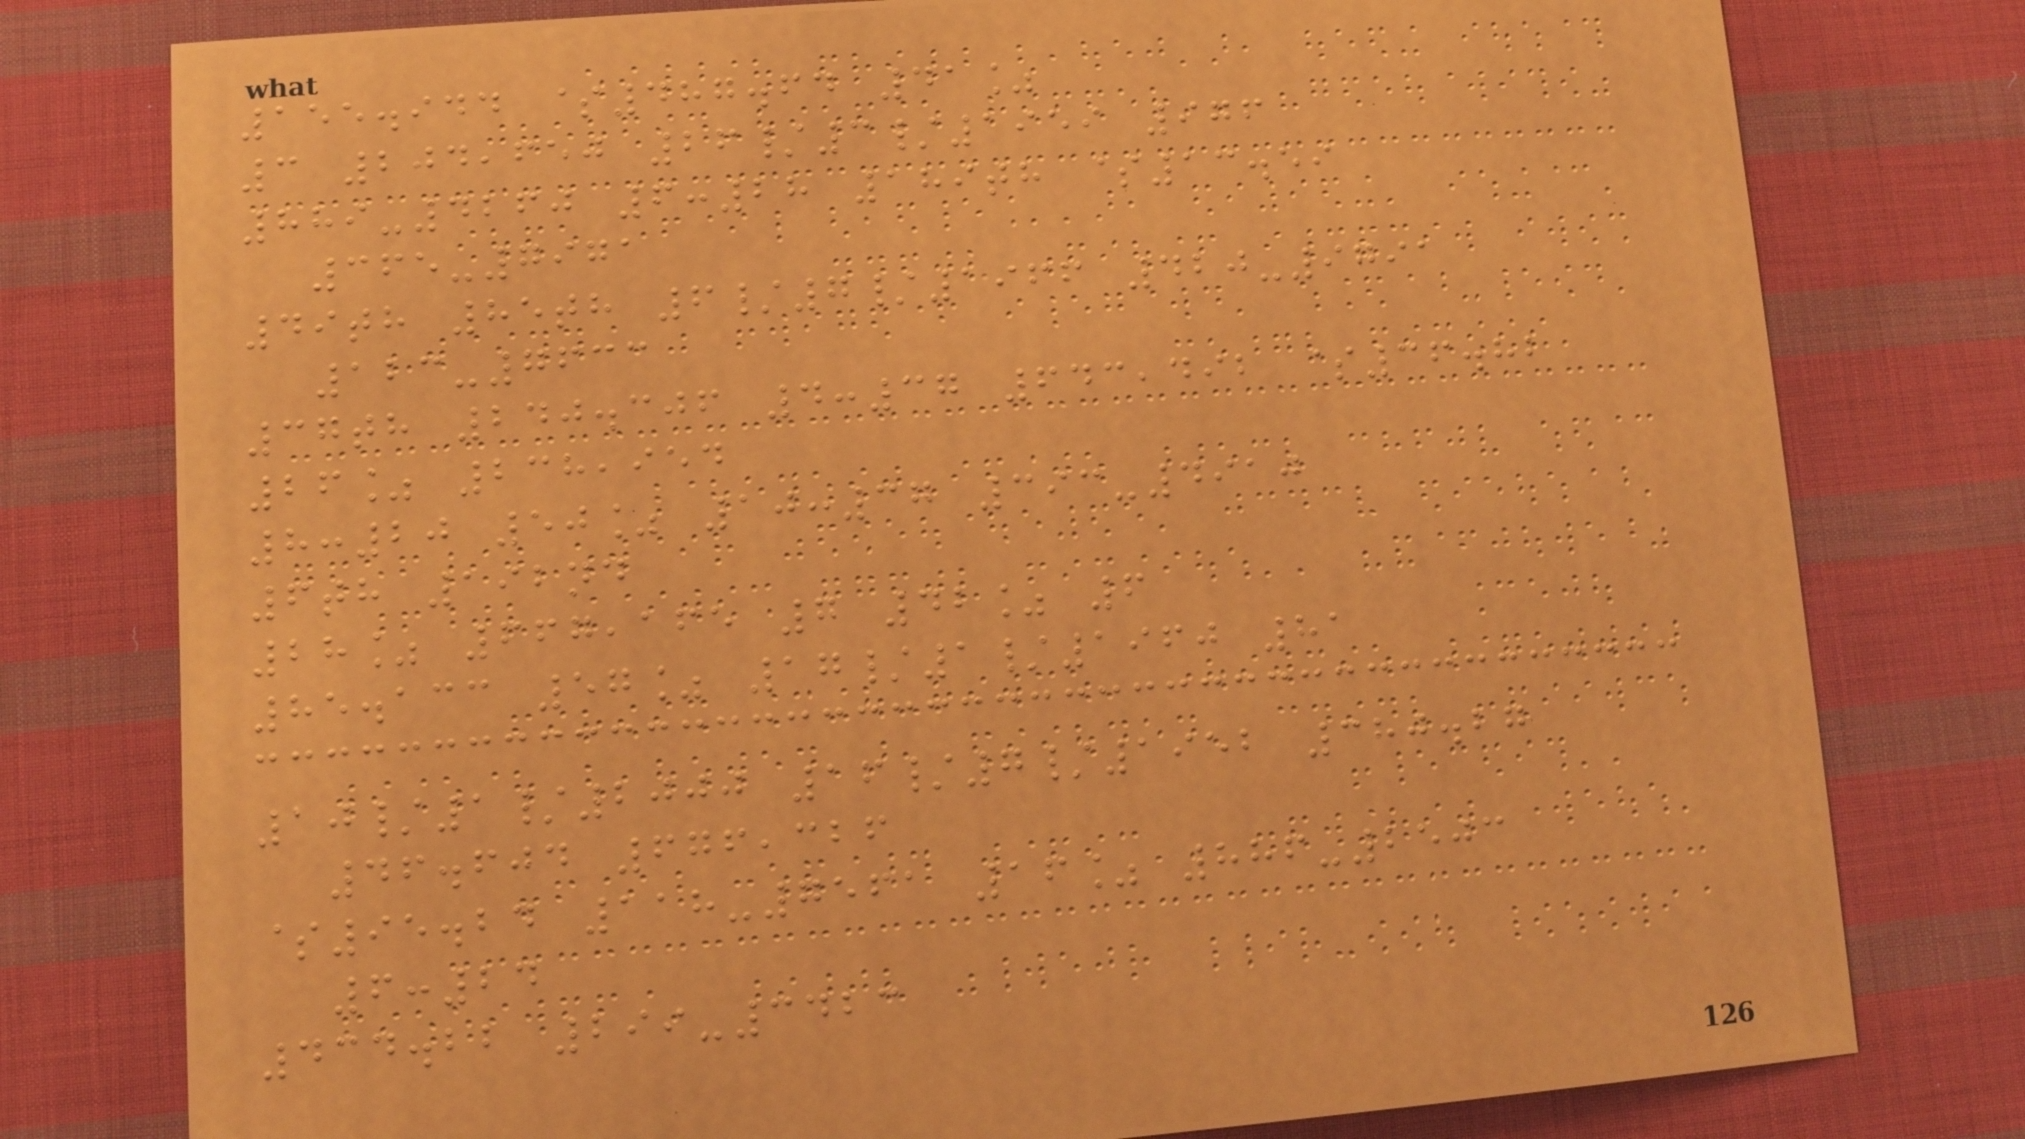155.944 $487.64 41%
3 204,650 26/3/1959 976
889-4260 6:28 189th $13.59
365-7971
49th 85th 6/7/1966 420-9791
123-7633
37th 240.306 4:37 643,492 $36.82
26% 238,954
8:20 50% 10:37 393-4910
6th 192nd
28% 667,165 7 42% 6
85.133 57% 17/1/1960 81
10/1/2000 16/7/1952 380.27
46.604 676,326
$95.24 118-7561 16% 886-2503
6:24
434.22 299-3423
